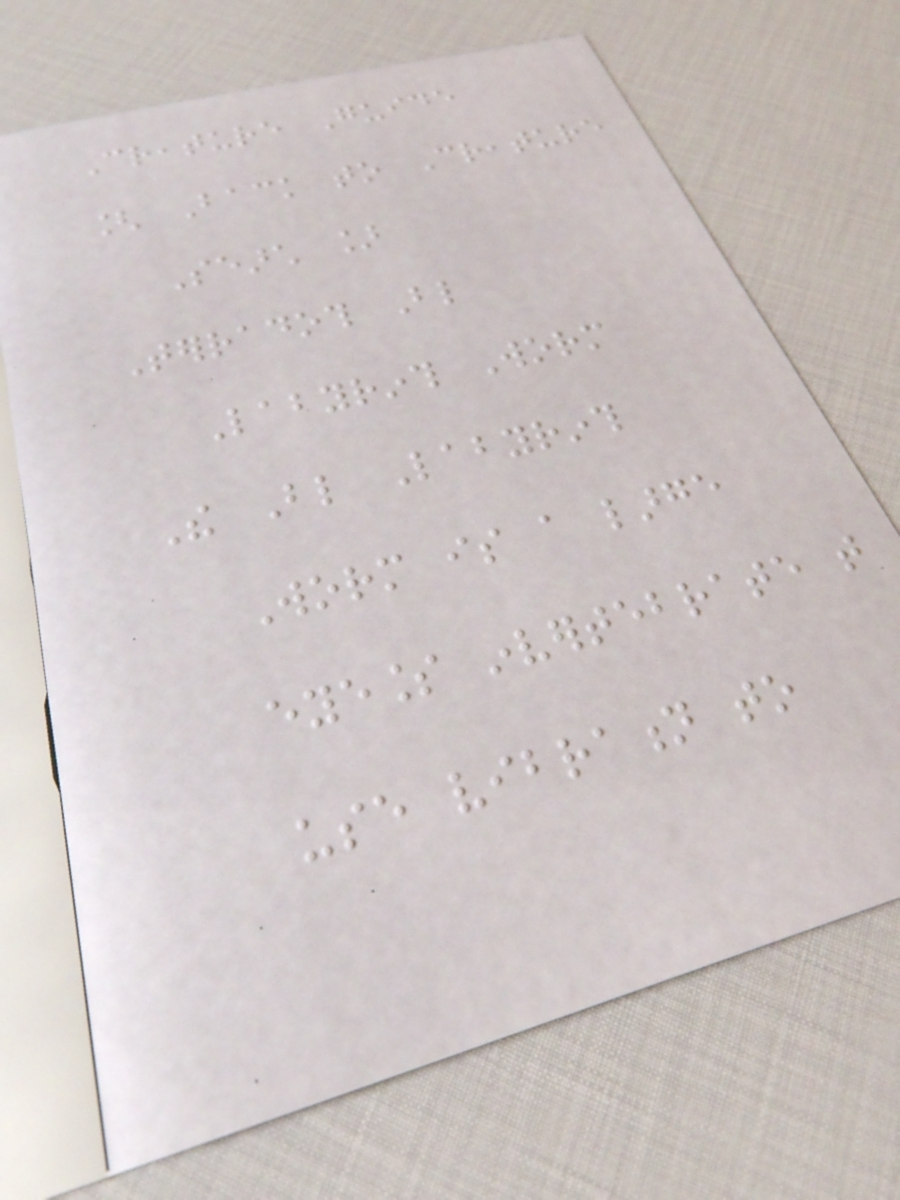Creature Guide
[ Back to Creature
Search ]
Terradoth Blind
Labyrinth Worm
The Blind Labyrinth
Worm is a large
eyeless invertebrate that
use vibration to
